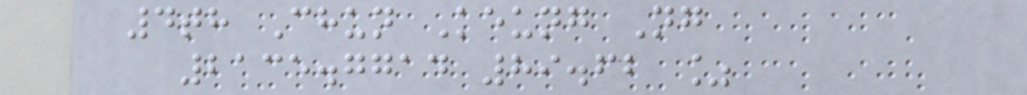4th Chun Keung Ng
2135.7714 89.62 %
